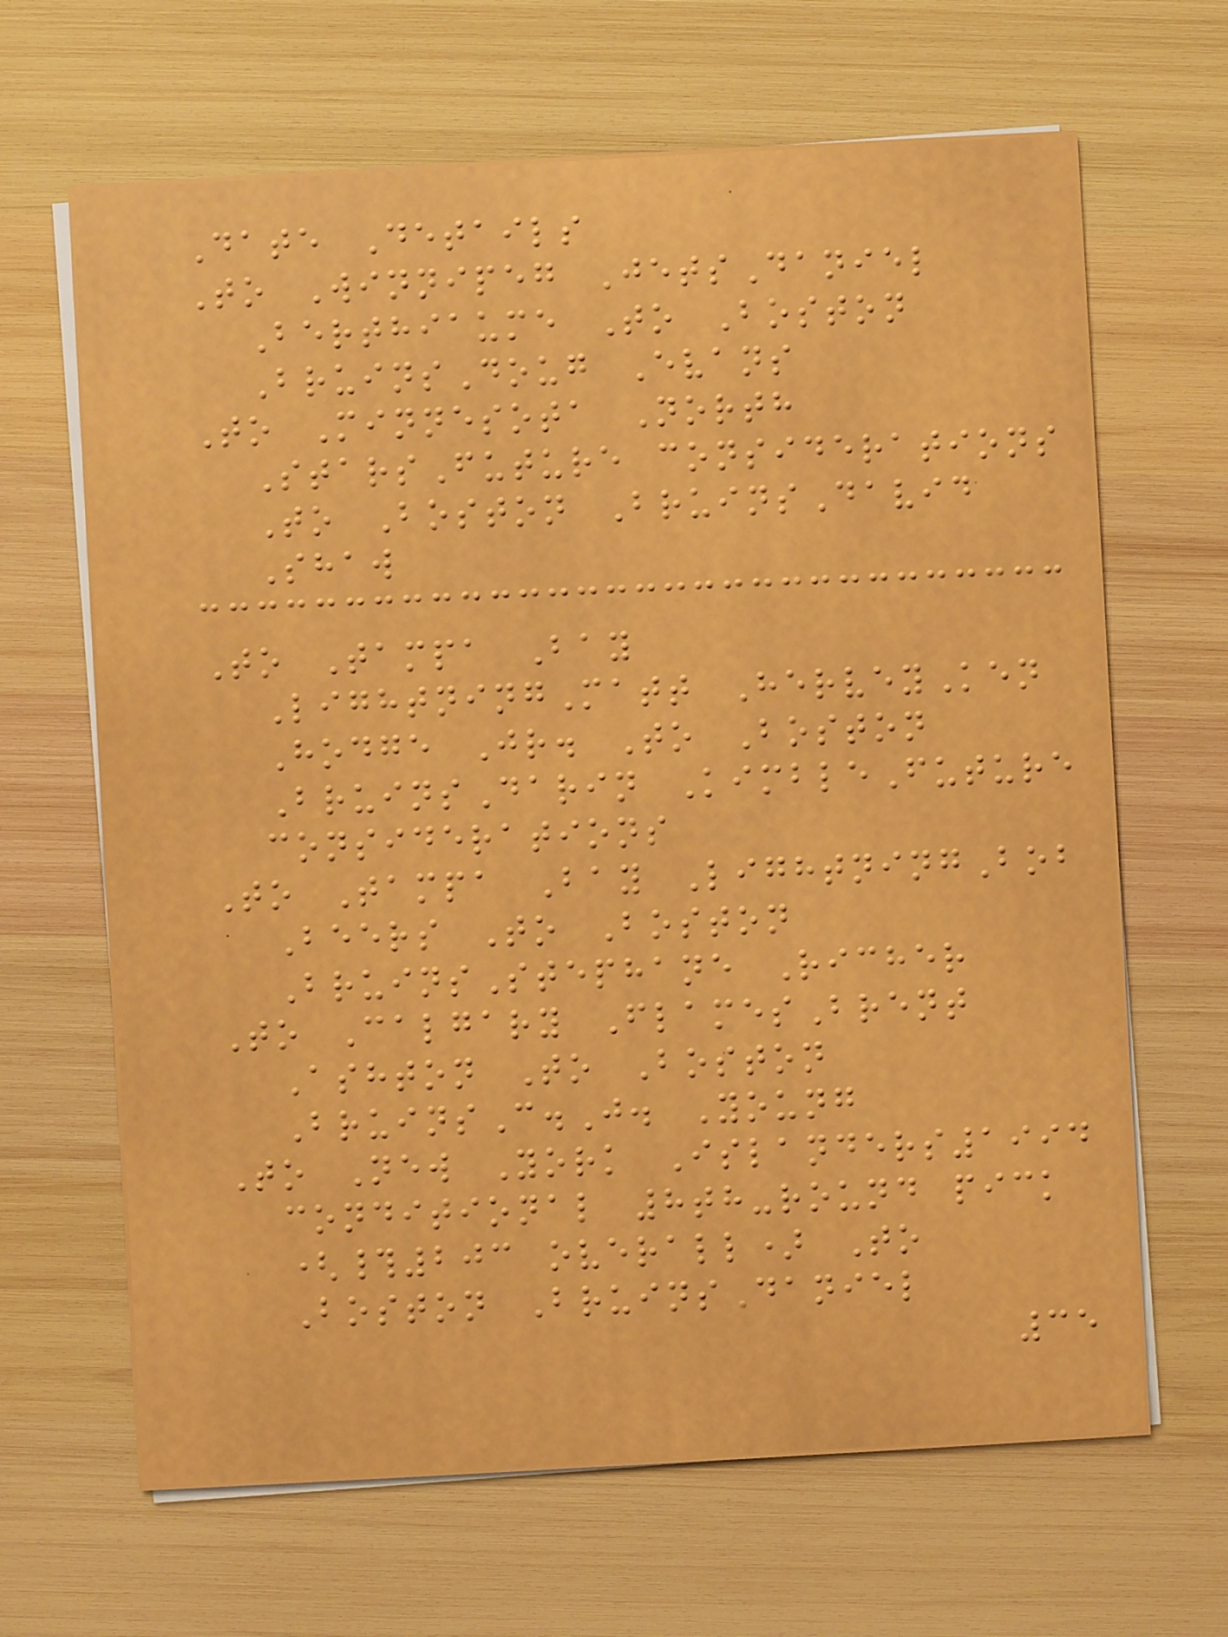Date Details
To Winnipeg JetsDaniel
Berthiaume To Boston
BruinsDoug Evans
To Minnesota North
StarsFuture considerations
To Boston BruinsDavid
Shaw
To Tampa Bay
LightningMatt HerveyKen
Hodge Jr. To Boston
BruinsDarin KimbleFuture
considerations
To Tampa Bay LightningBob
Beers To Boston
BruinsStephane Richer
To Calgary FlamesBrent
Ashton To Boston
BruinsC.J. Young
To New York Islanders1994
conditional 8th-round pick
(#203 overall) To
Boston BruinsDaniel
35
